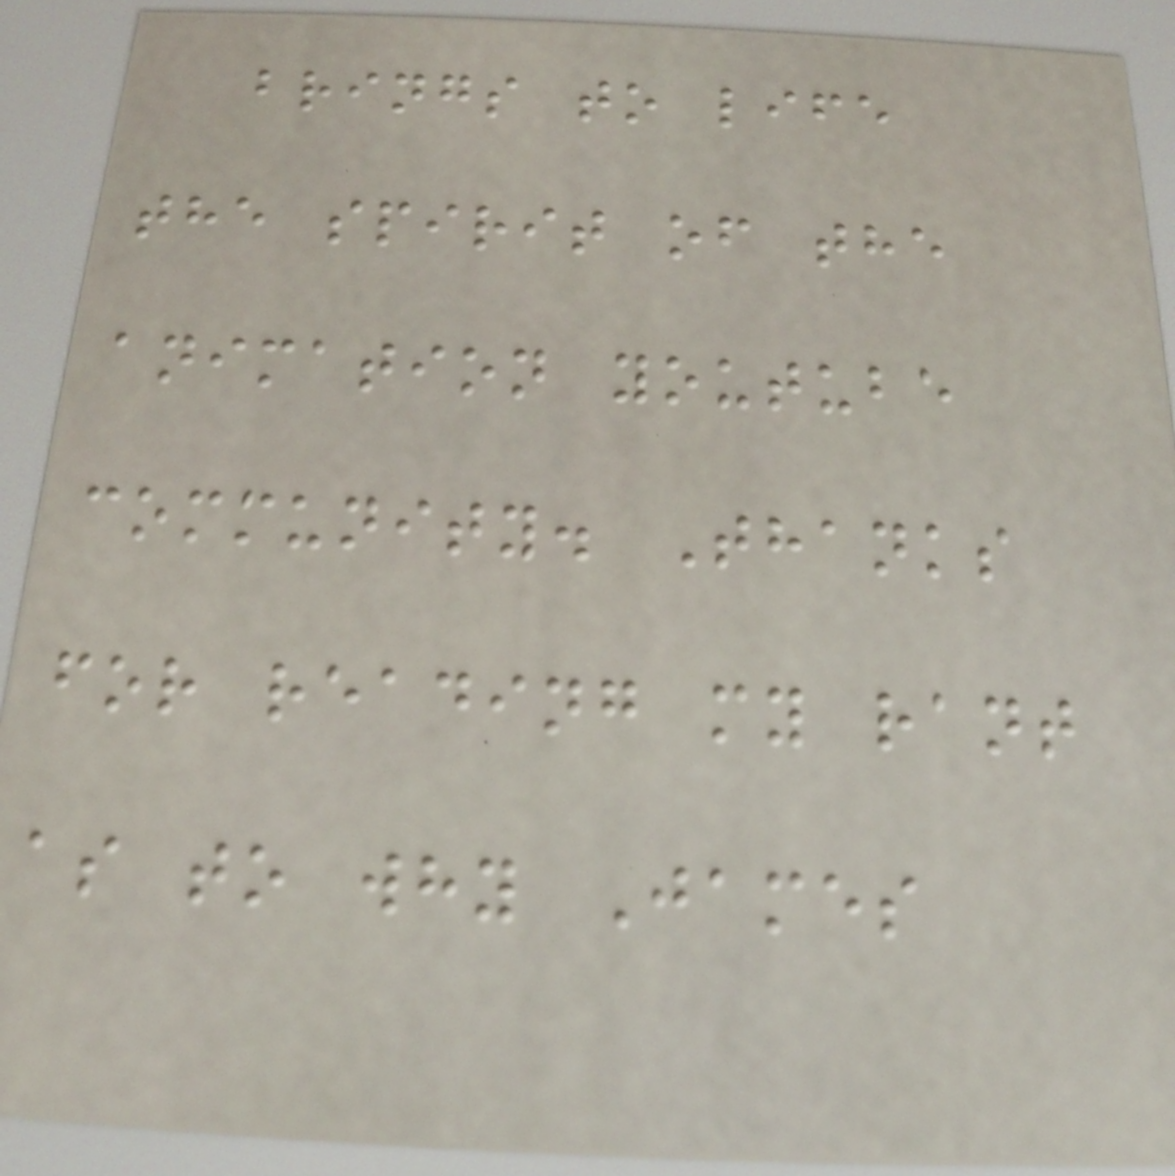brings to life
the spirit of the
animation youtube
community. Thanks
for reading my rant
as to why James
